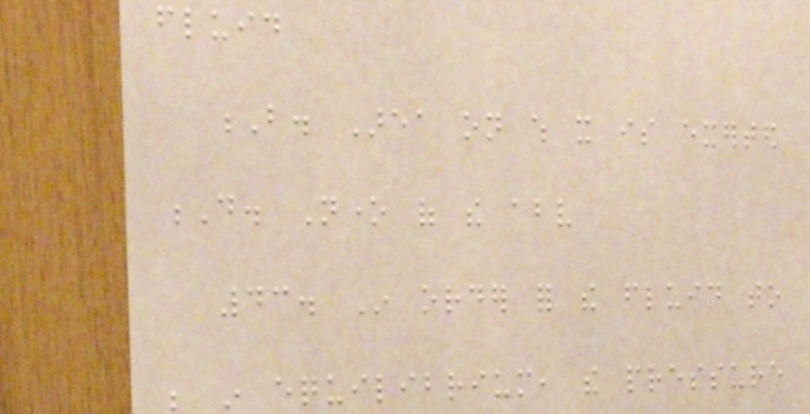fluid
B. Area on which it is exerted
D. None of the above
43. In order for the fluid to
be in equilibrium, the pressure
